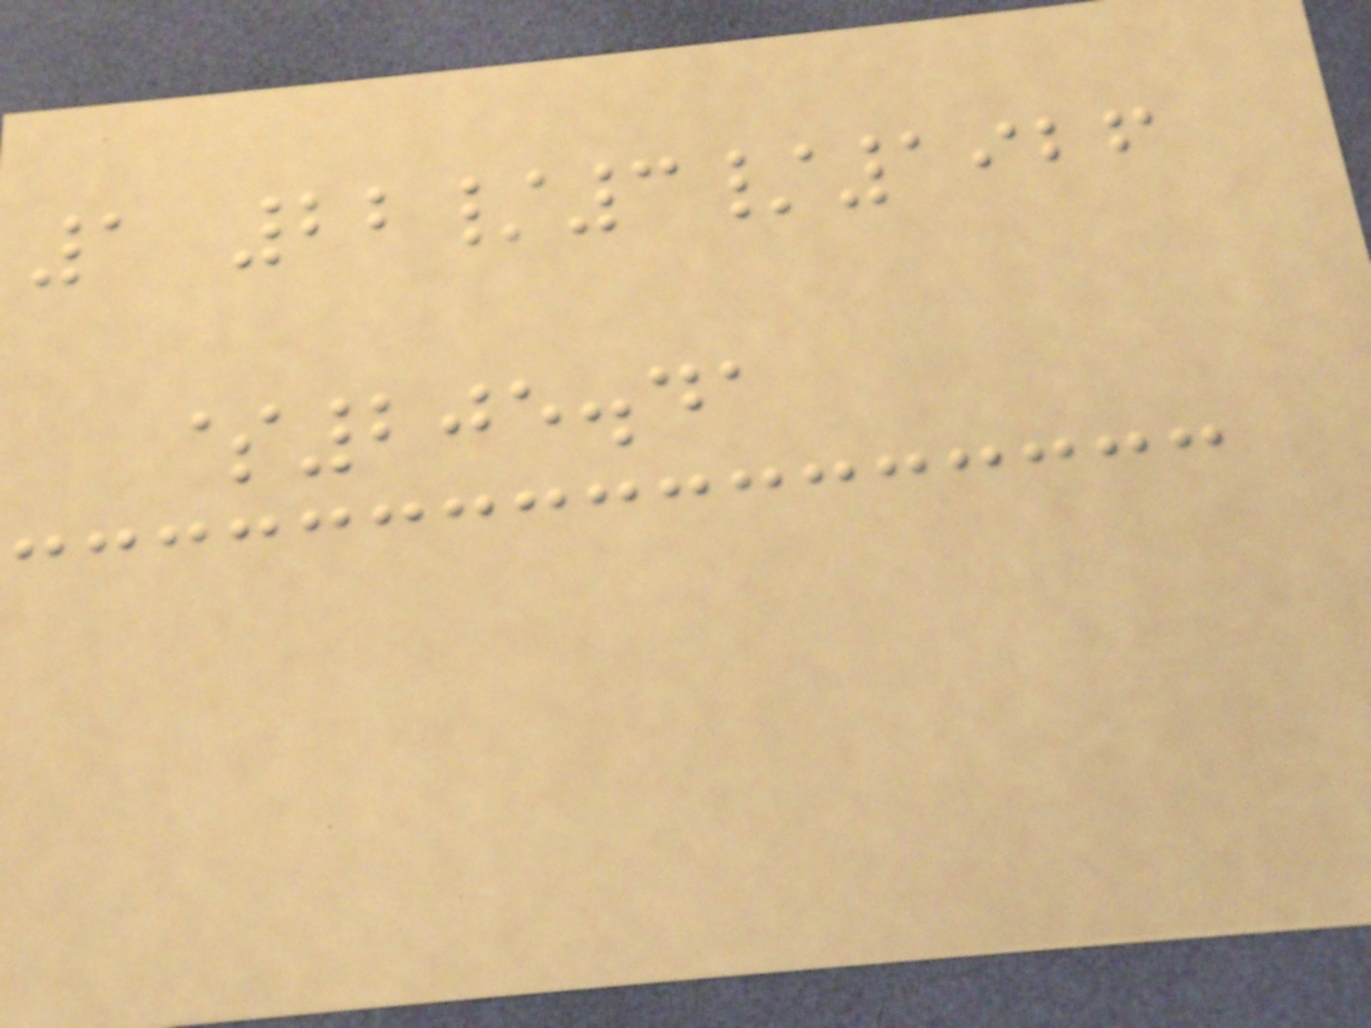1 22/3/1926
$205.41
